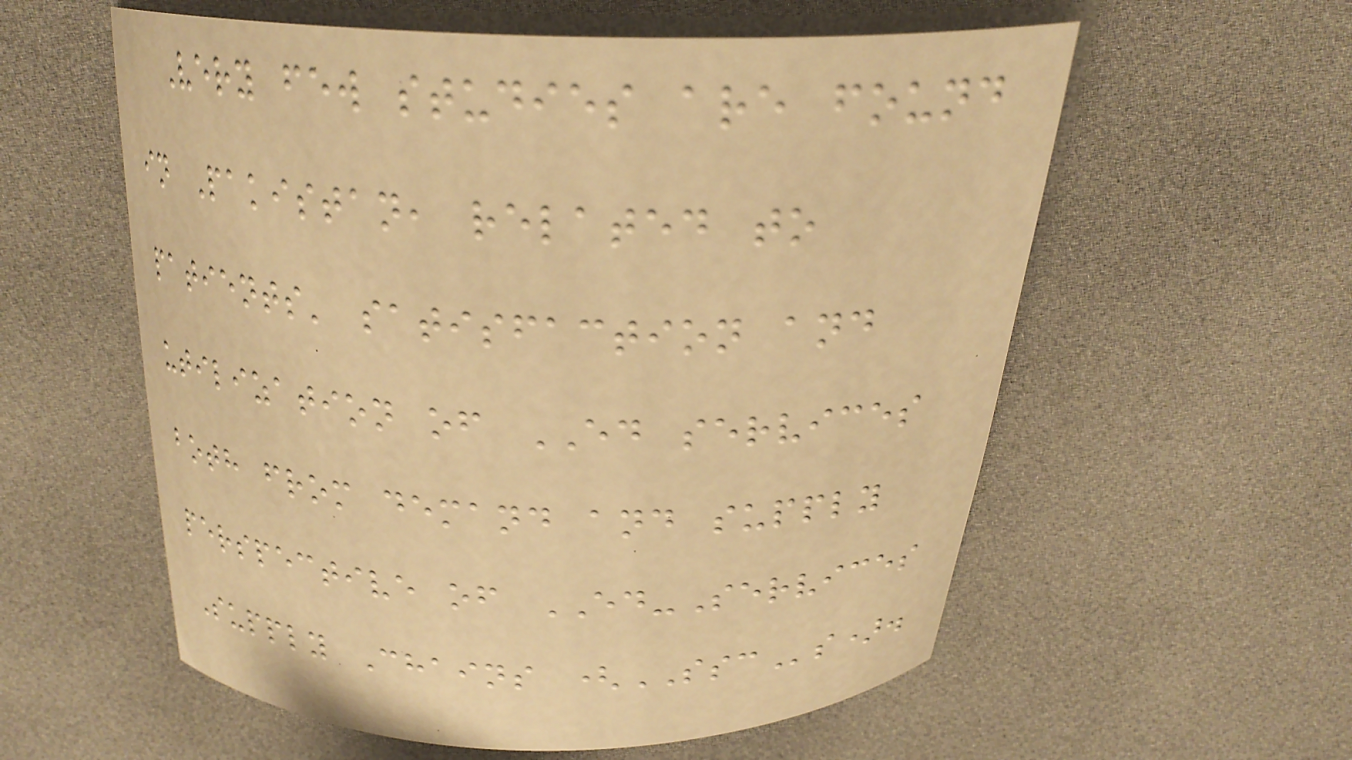Very few studies are found
in Pakistan, related to
patients' satisfaction and
utilization of ED services
both from demand and supply
perspective of ED-Services
Supply Chains (SSCs).
